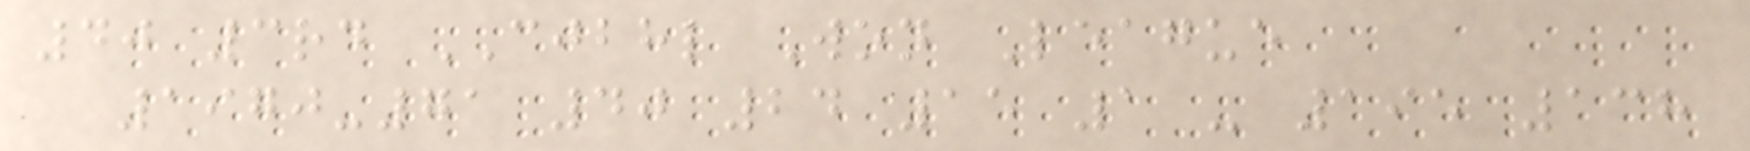40 3rd CJBHL Won League
1970-71 40 24 15 1 - 195 138
